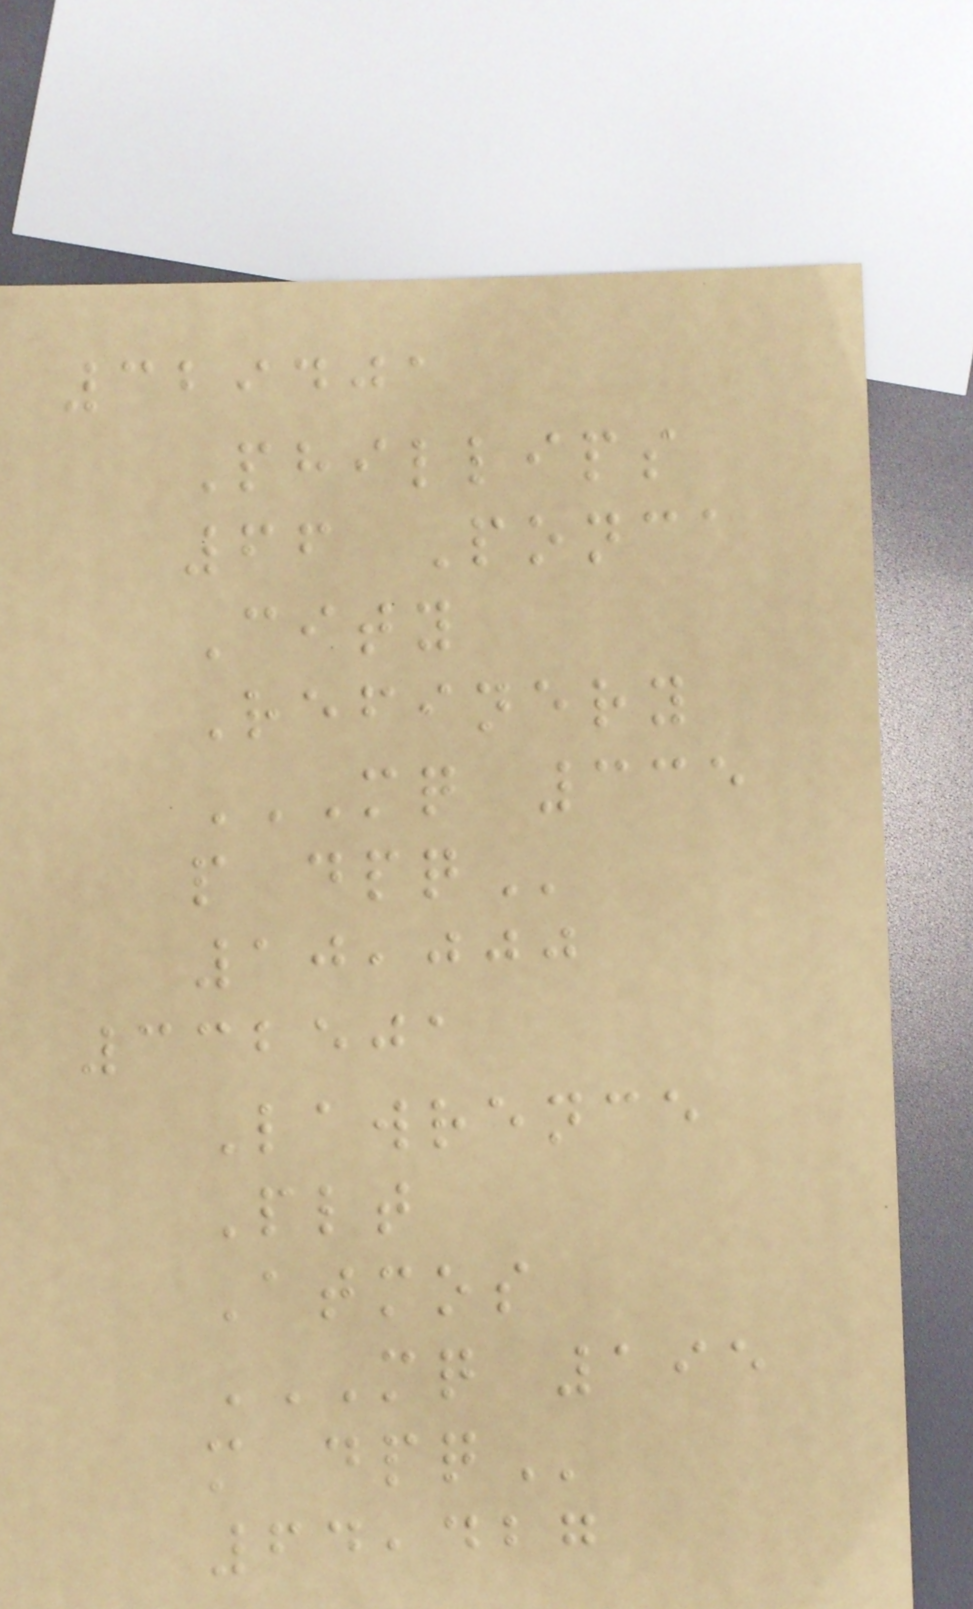329401
Phillips
66 Ponca
City
Refinery
MQ 335
P DPQ
10,000
332501
Lawrence
Plt
Atmos
MQ 195
M DPQ
64,427
